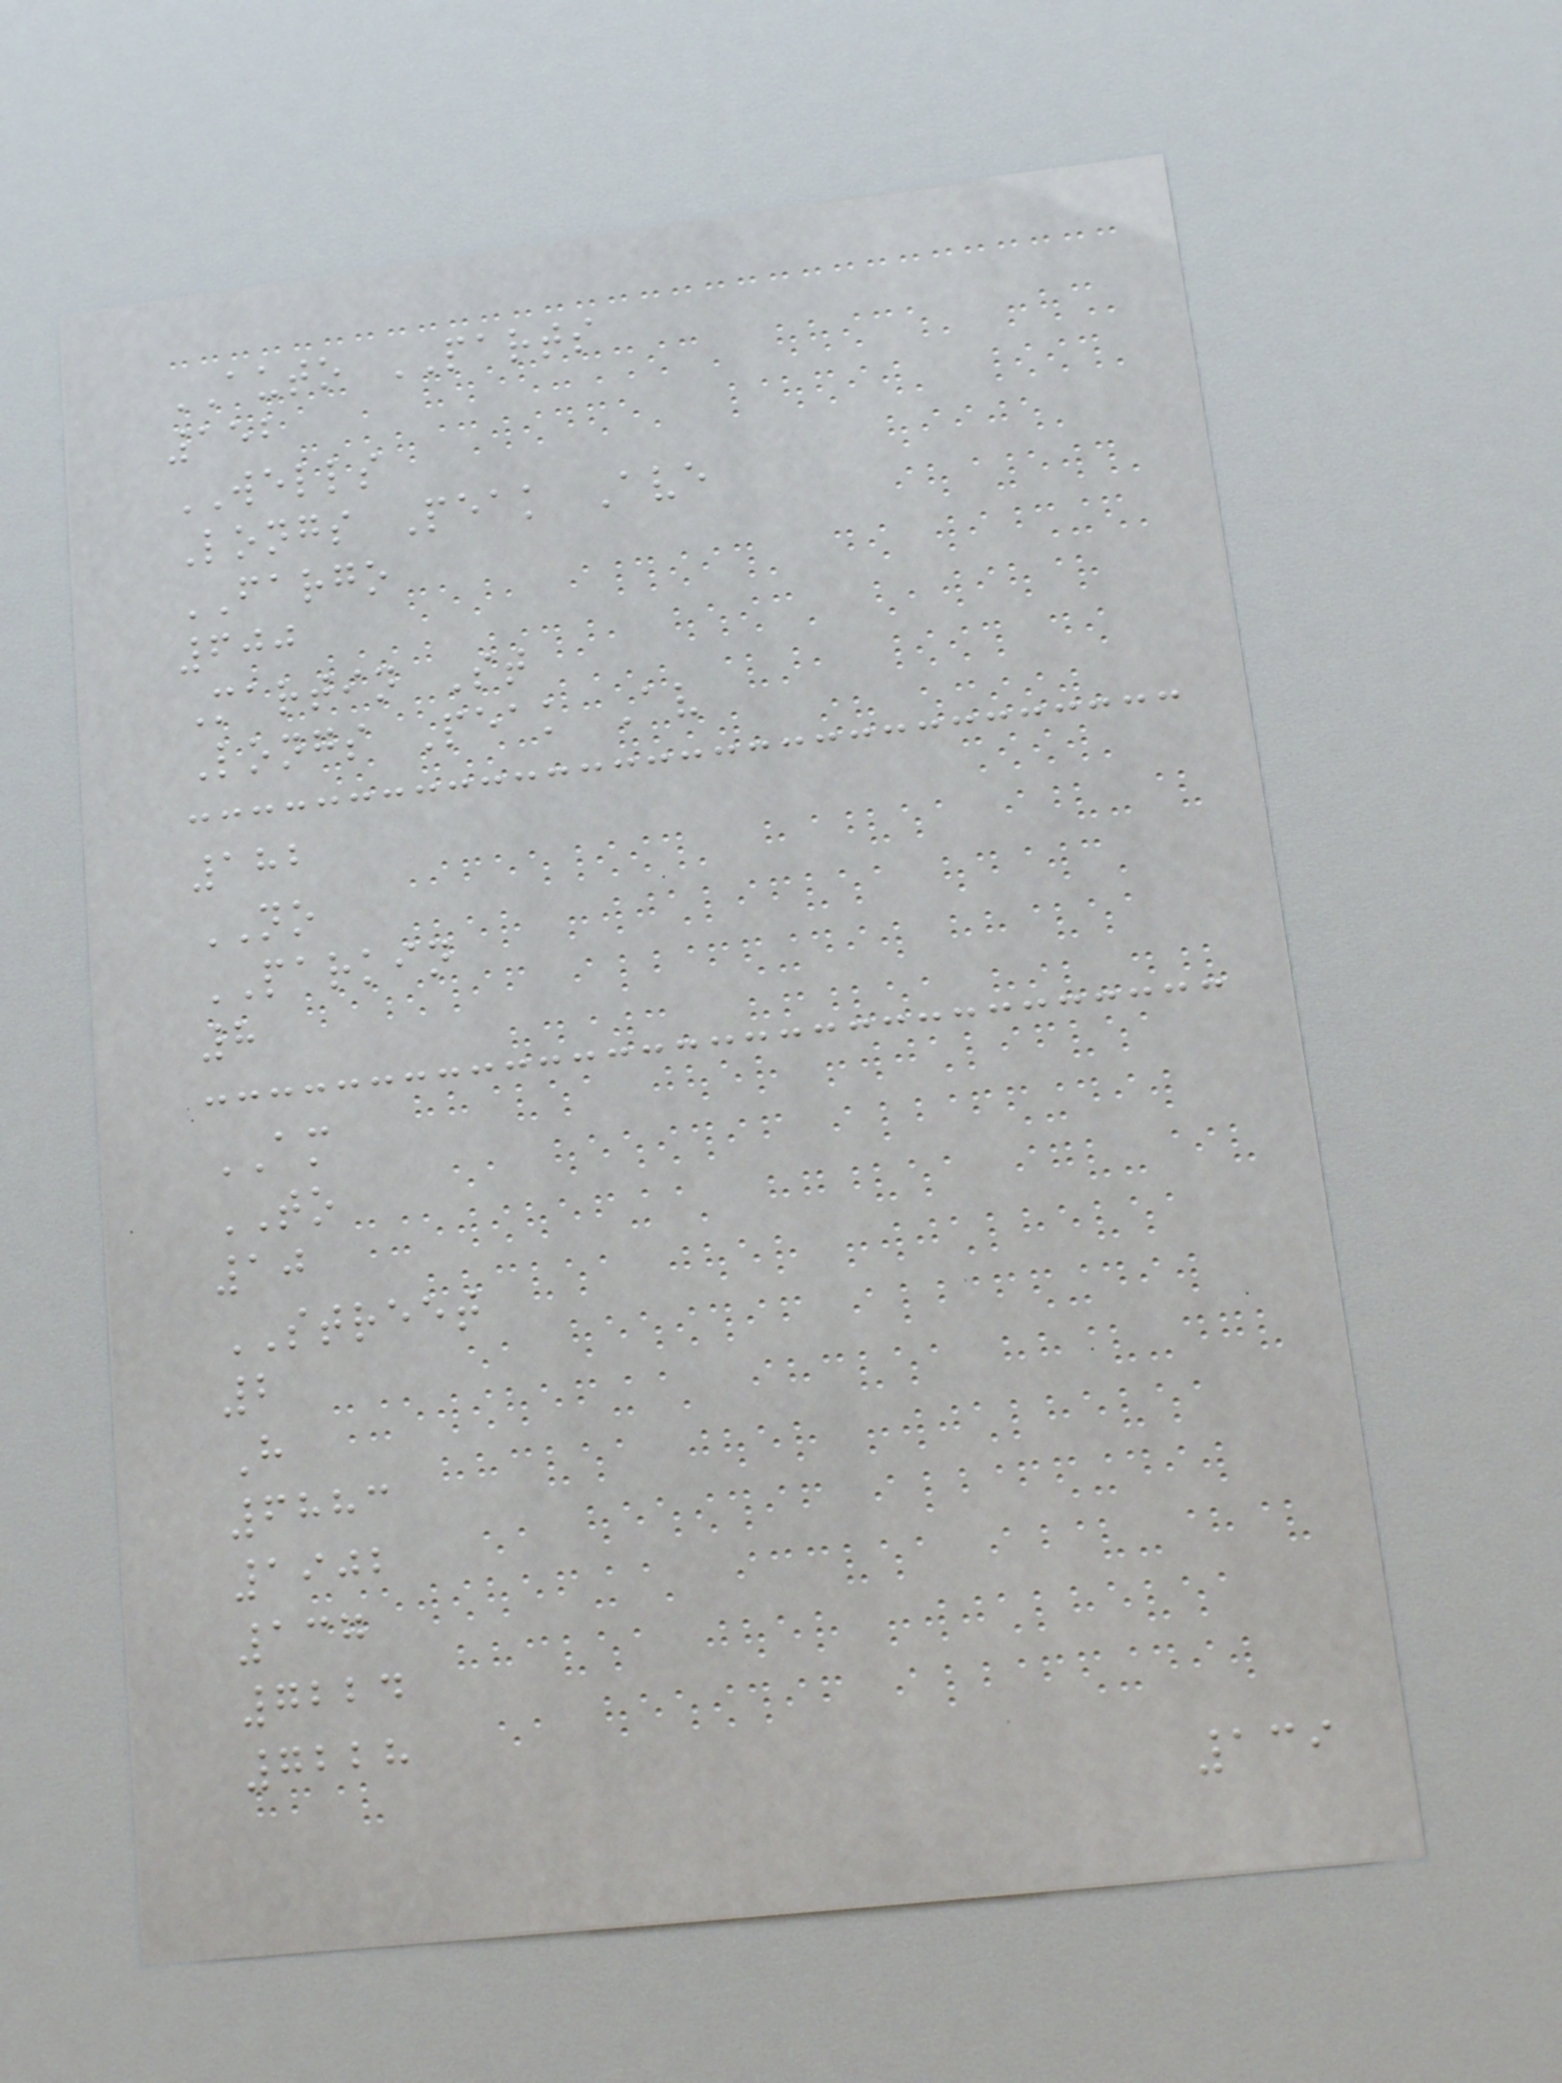AUTO PARTS
152
WELLS
Longs Peak Ave
FARGO
600
Martin St
Longs Peak Av
182
NO
PARKIN
8
AM
TO
10
STREET
2
H
6883
1902
137
7224
7228
139
